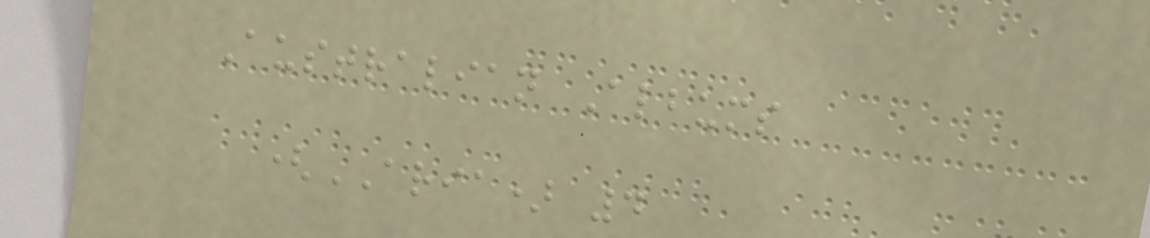Australian Albums
(ARIA) 4
